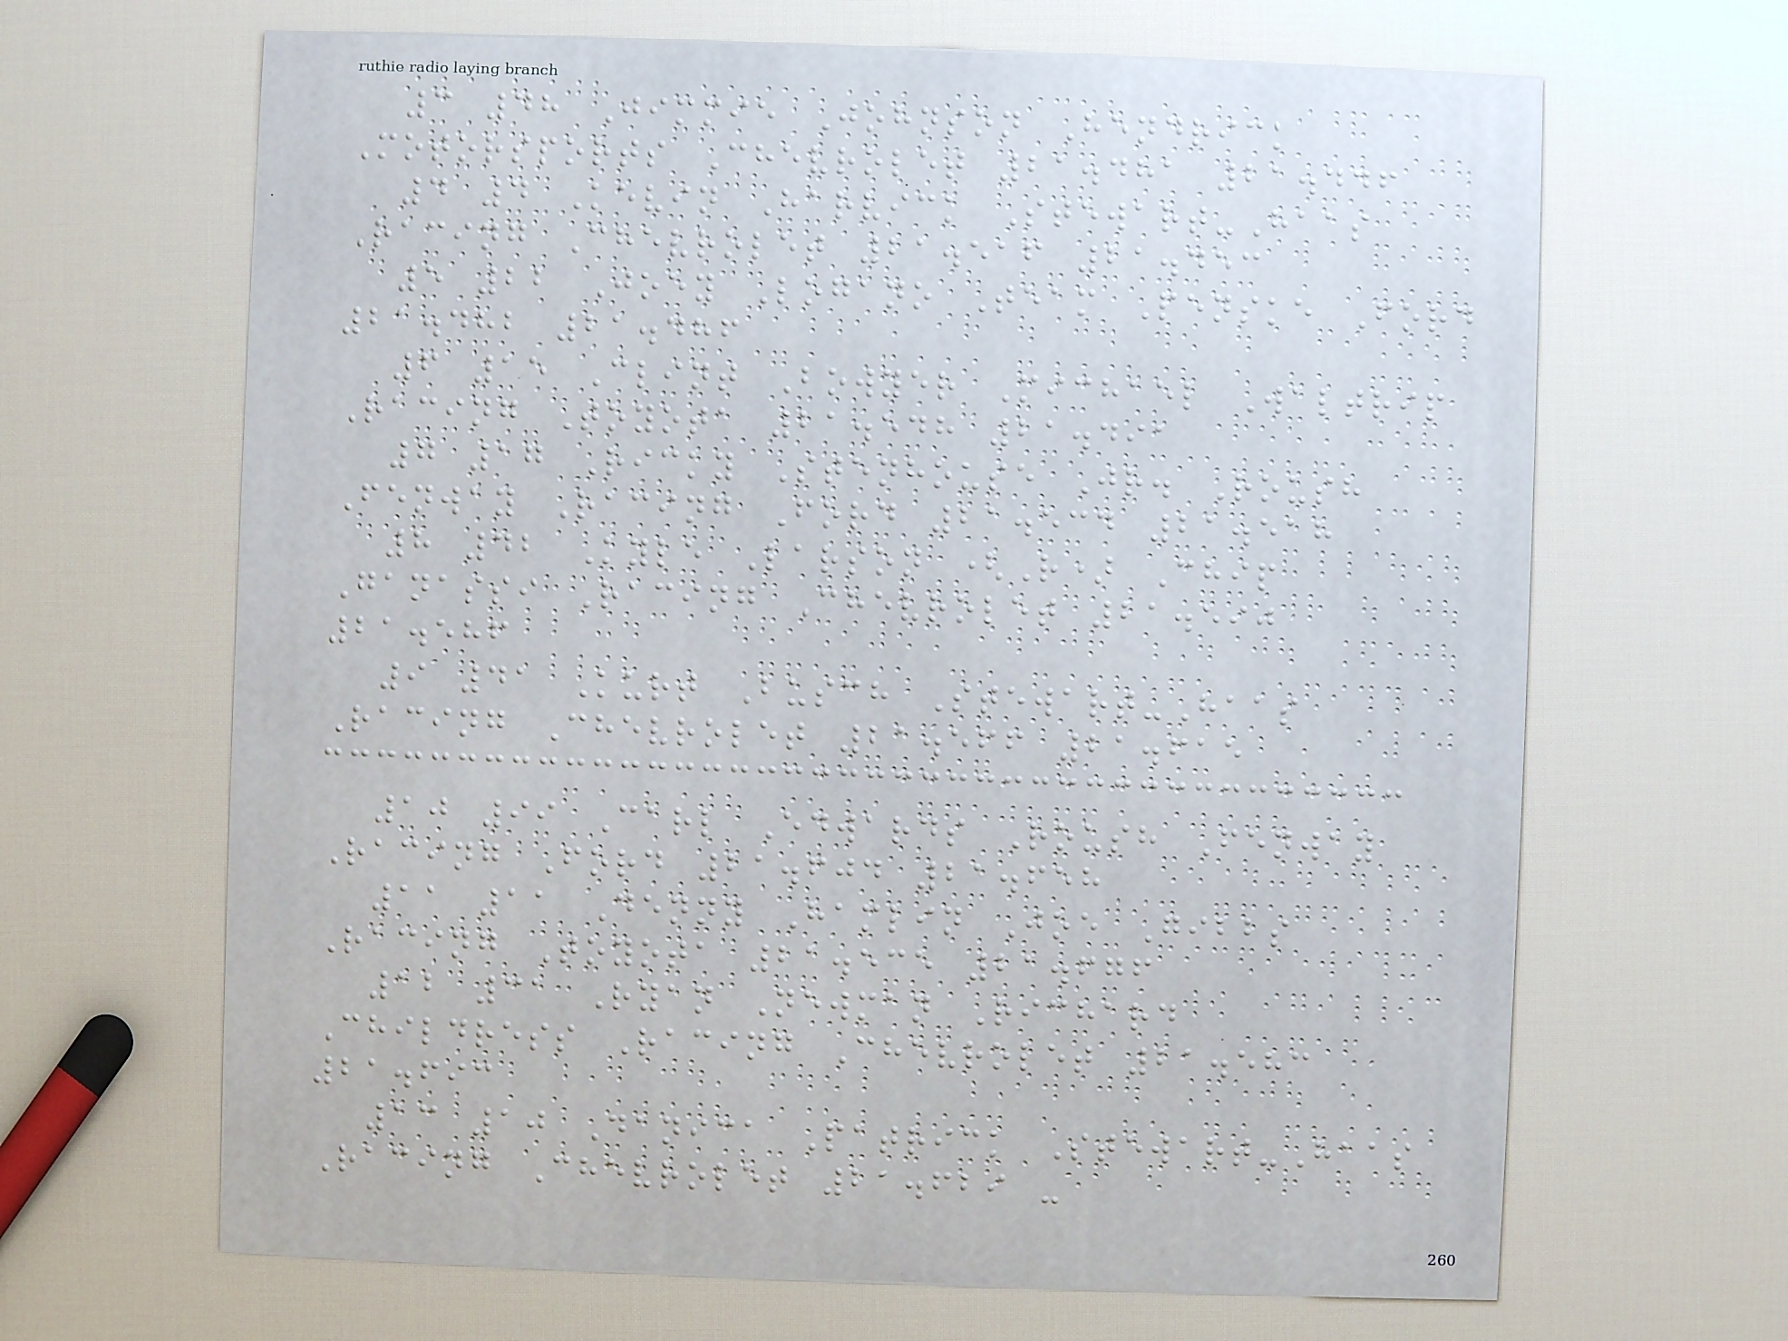3 48 Jimmie Johnson Hendrick
Motorsports Chevrolet 21.481 21.446
4 4 Kevin Harvick Stewart-Haas
Racing Chevrolet 21.516 21.453
5 22 Joey Logano Team Penske Ford
21.482 21.486
6 15 Clint Bowyer Michael Waltrip
Racing Toyota 21.548 21.491
7 17 Ricky Stenhouse Jr. Roush
Fenway Racing Ford 21.534 21.518
8 42 Kyle Larson (R) Chip
Ganassi Racing Chevrolet 21.590
21.586
9 41 Kurt Busch Stewart-Haas
Racing Chevrolet 21.566 21.615
10 99 Carl Edwards Roush Fenway
Racing Ford 21.604 21.658
11 11 Denny Hamlin Joe Gibbs
Racing Toyota 21.535 21.676
12 31 Ryan Newman Richard
Childress Racing Chevrolet 21.583
21.693
13 10 Danica Patrick Stewart-Haas
Racing Chevrolet 21.629 -
